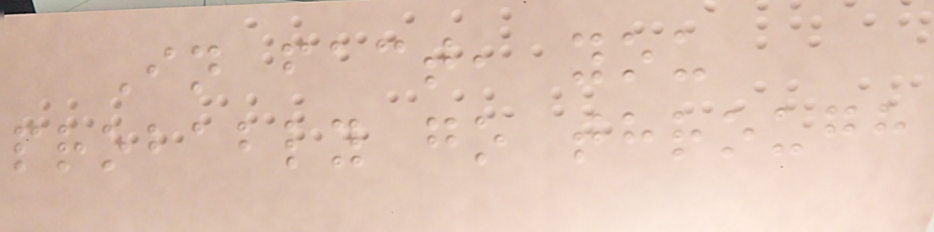In fact, you
probably go through
